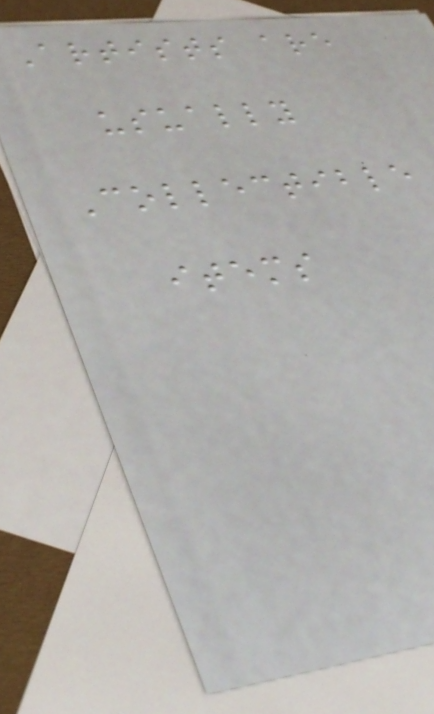Artists are
usually
Collectible
items
